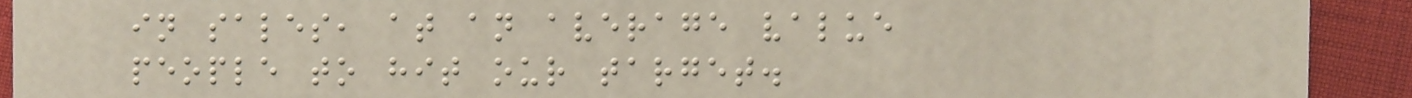in sales, at an average value
people to hit our target.
